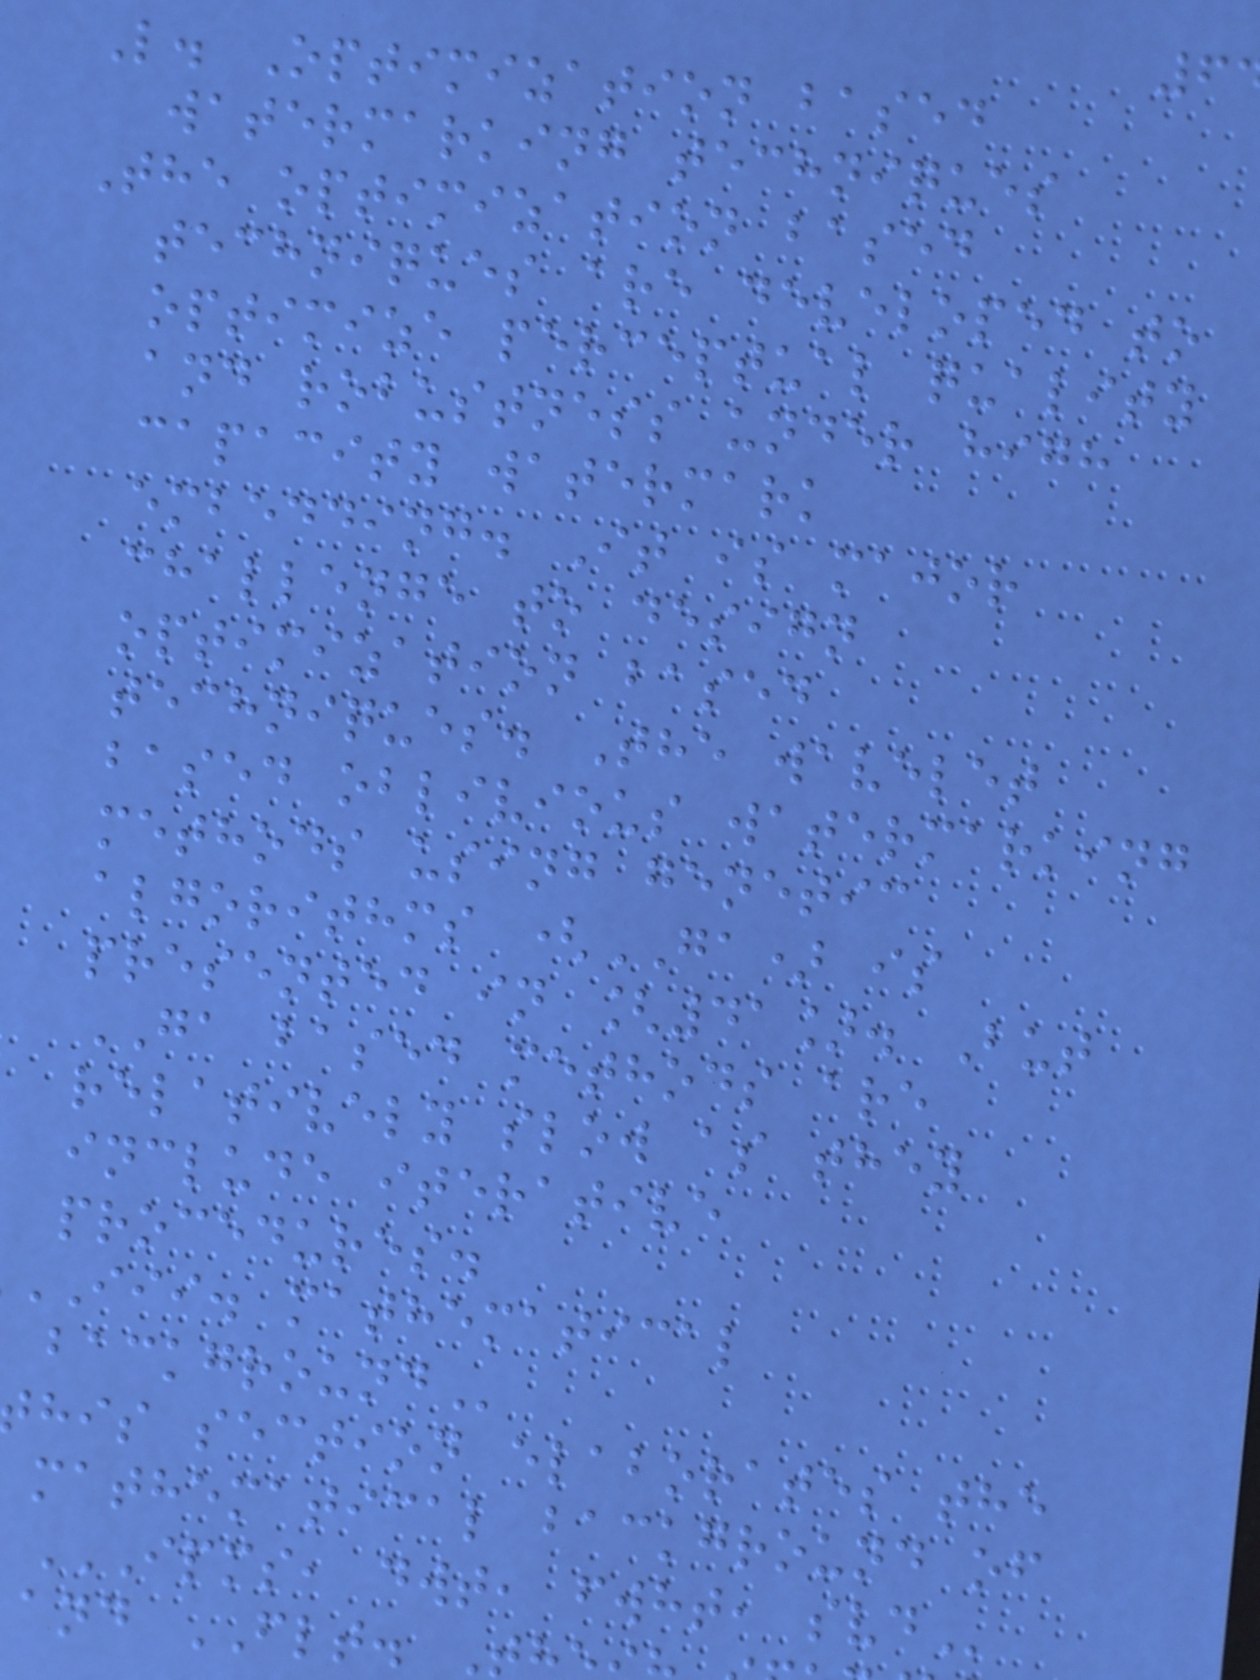L. Optimization based
watermarking techniques
The optimization based
techniques are developed to
optimize perceptual quality
and robustness under high
capacity watermark
embedding. It is major
challenge to design
optimization based
techniques. The wavelet
based oblivious watermarking
methods using genetic
algorithms (GA) is
presented in [41]. But
GA based methods are
relatively slow as they
include iterative
procedures.
III. mathematical
his section elaborates the
mathematical background of
IPMS, DWT, FWHT, SVD
and FLT. T
